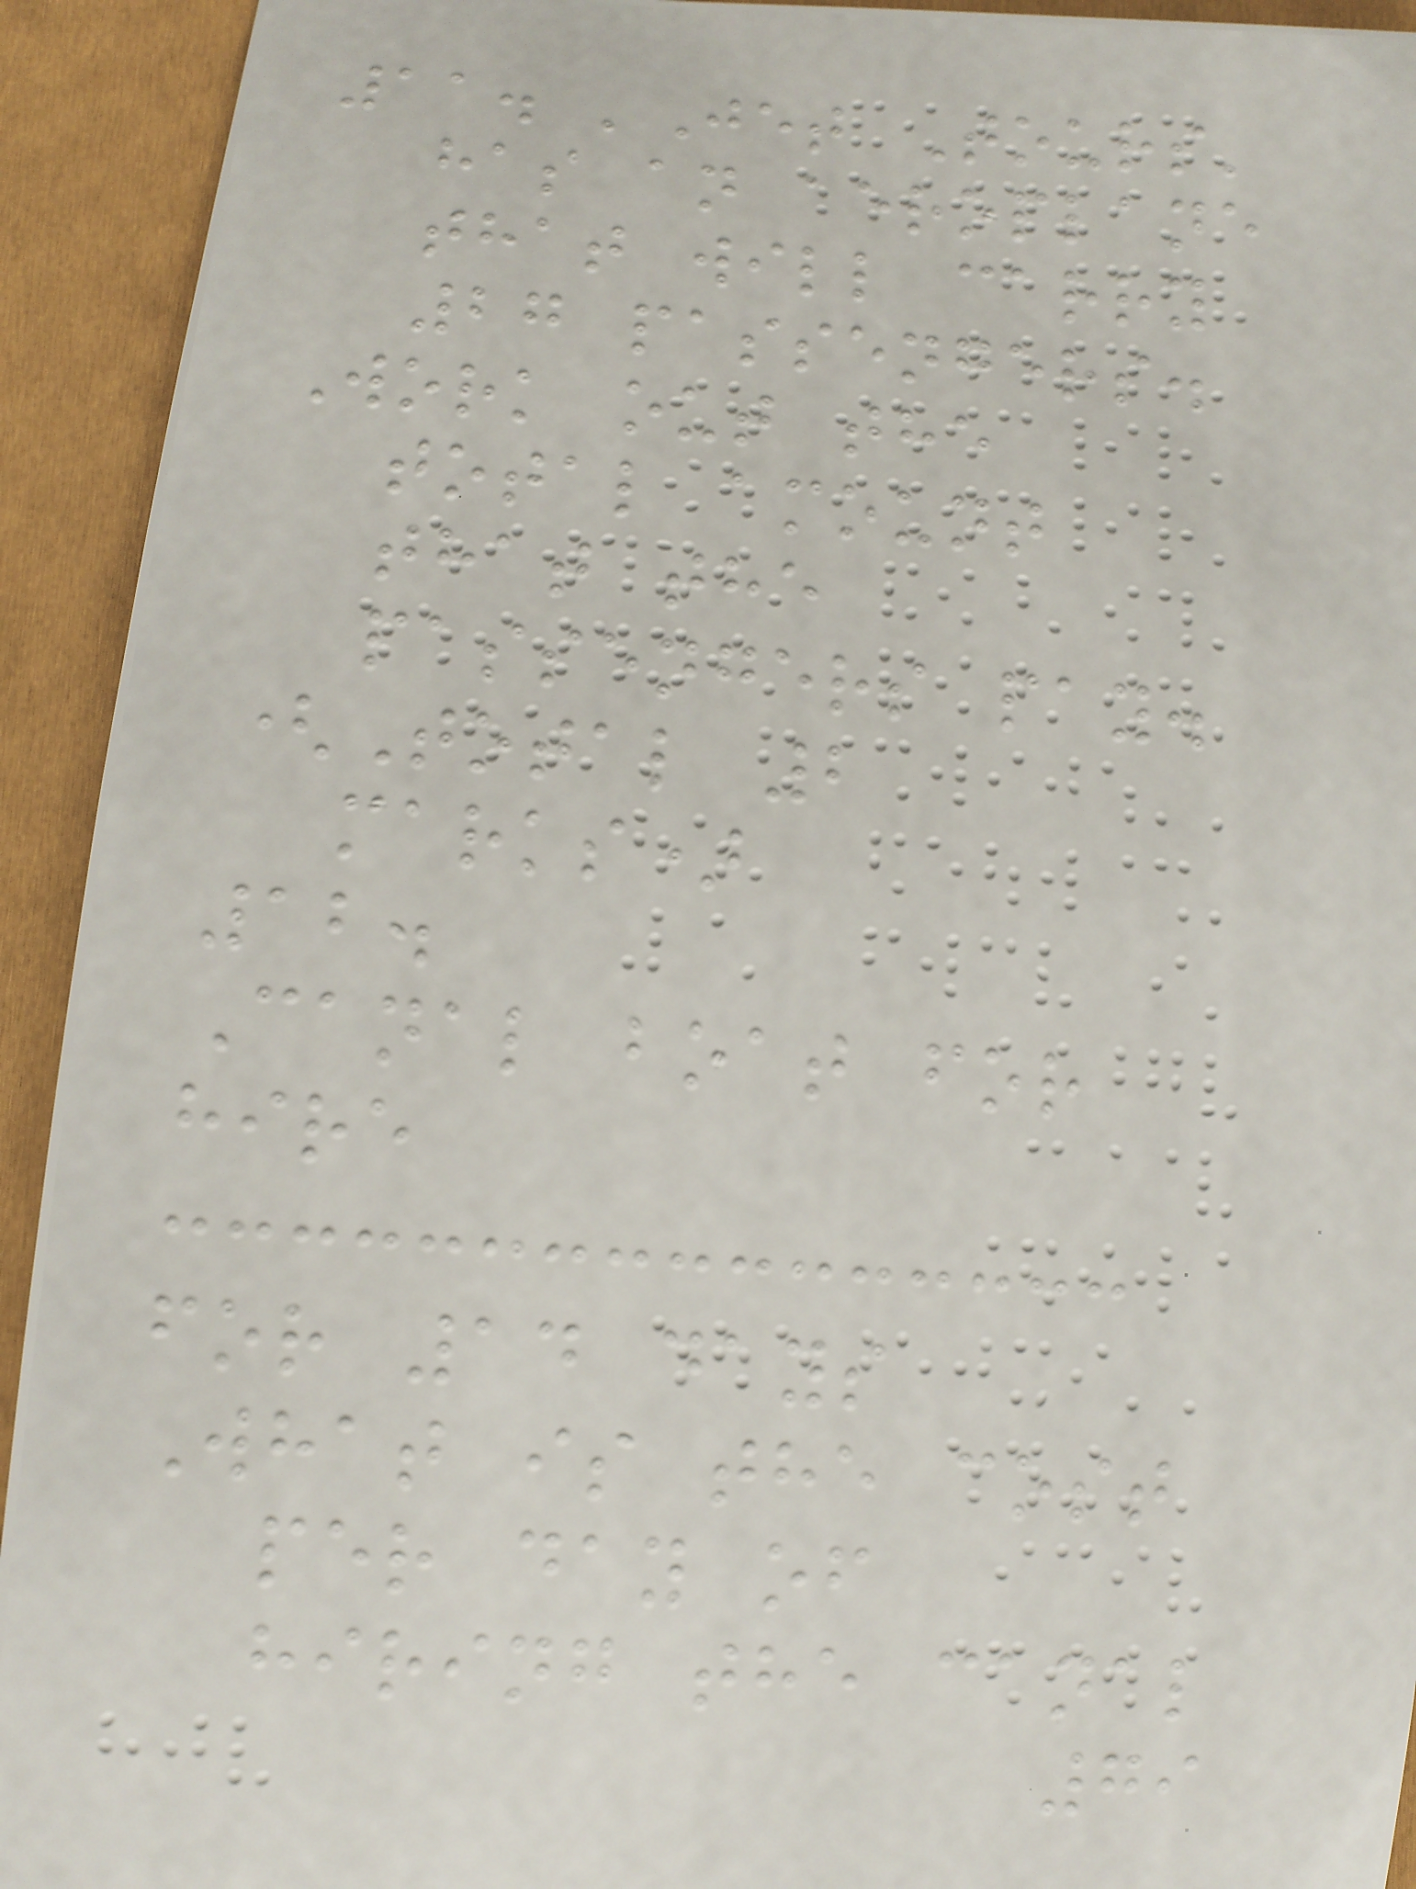11. 'Jet Tours'
has an aeroplane
that will carry
27 passengers.
Work out the
total amount
that the
passengers pay.
(Total 2
marks)
12.
Canal boat for
hire
for 14 days
What is the cost
per day of
hiring the canal
79
